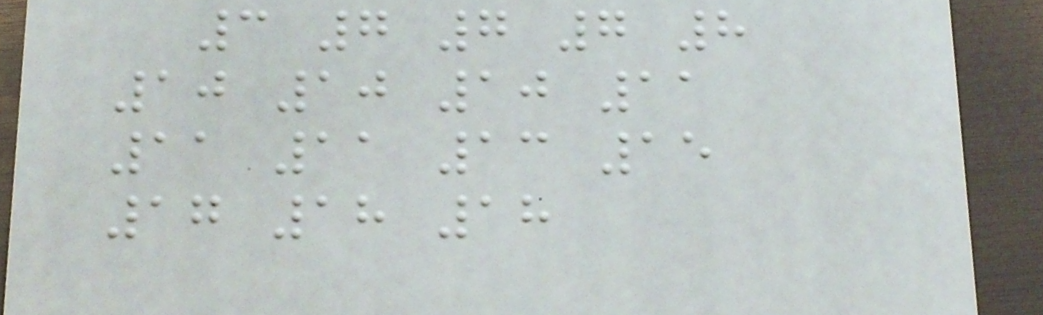3 7 7 7 8
10 10 10 11
11 11 13 15
17 18 18
